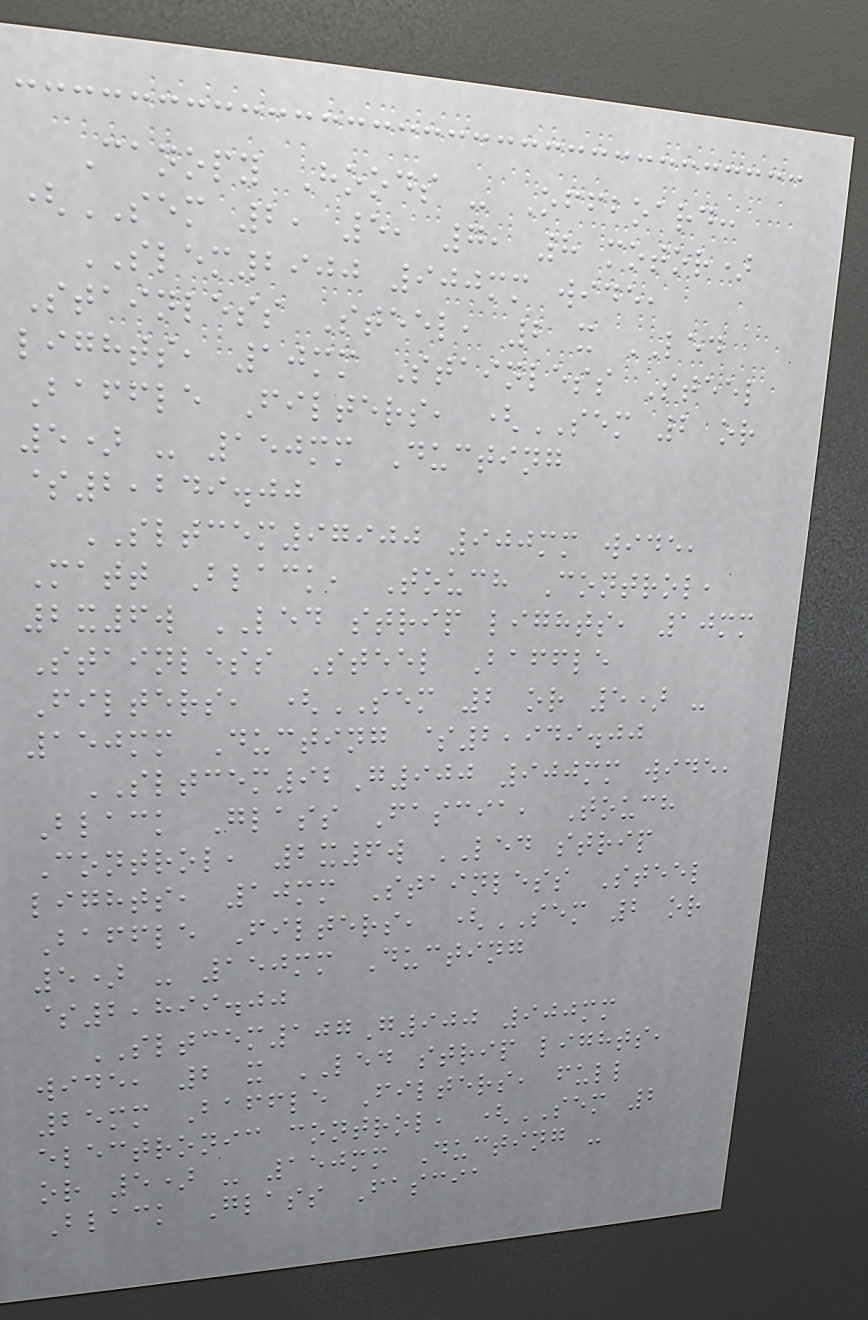Canopy Hoods - Offboard:
(SEM 2, 5, 7, 8 motor)
SLEM2900 900mm wide,
Stainless Steel, 2 x LED
lights, 10mm Stainless Steel
Baffle Filters, (SEM 2 or
5) - 150mm Ducting
$2,249.00
SLTCEM97900 900mm wide,
Matt Black, Touch Control,
2x6w LED strip lights, 10mm
Stainless Steel Baffle
Filters, (SEM 2 or 5) -
150mm Ducting $2,949.00
SLTCEM92G900 900mm wide,
Black Glass Fascia, Touch
Control, 2x6w LED strip
lights, 10mm Stainless Steel
Baffle Filters, (SEM 2 or
5) - 150mm Ducting
$2,899.00
SLTCEM107G900 900mm
wide, 2 x LED strip lights,
25mm Baffle Filters, full
electronic control, (SEM 2
or 5) - 150mm Ducting -
Black Glass Fascia
